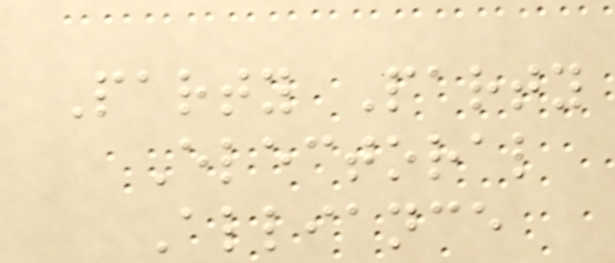Party Party
Electoral
Alliance
